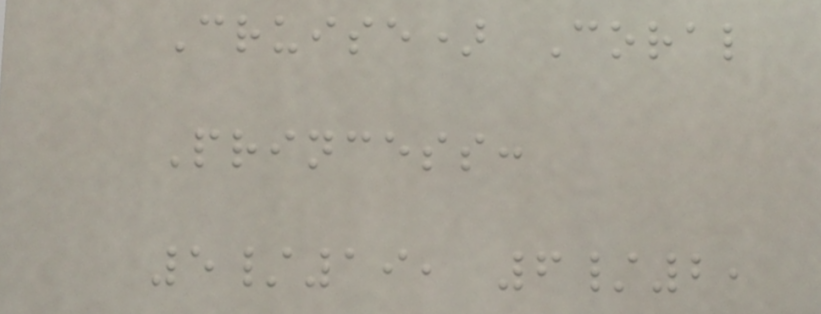Cruise) Coral
Princess:
5/19, 6/2,
